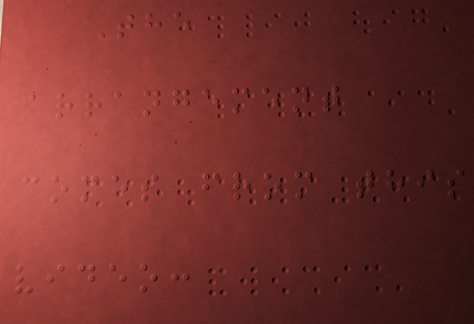The
arrangement
comes from this
video:
